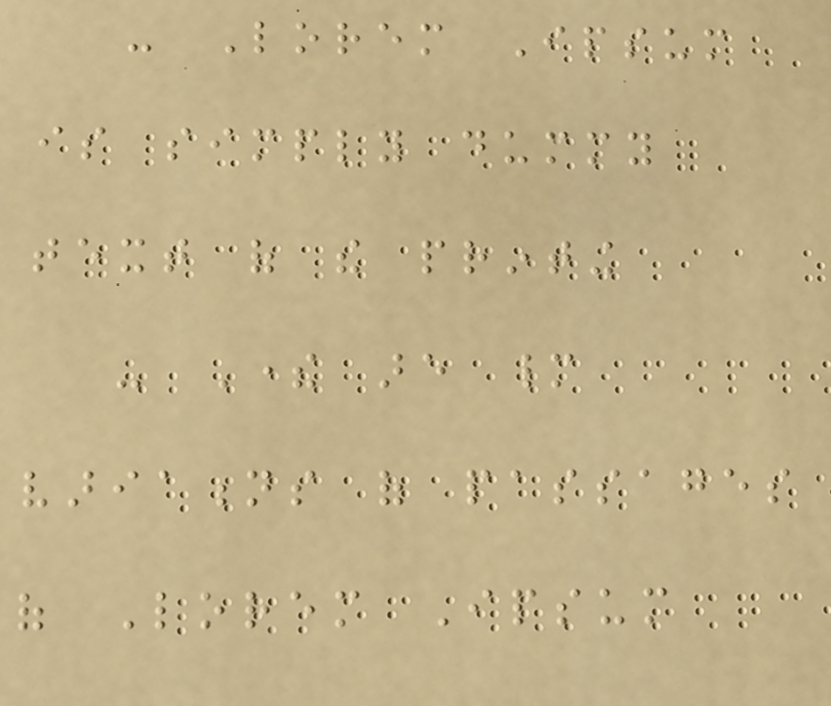- Lorem Ipsum
is simply dummy
text of the printing
- There are many
variations of passages
of Lorem Ipsum
